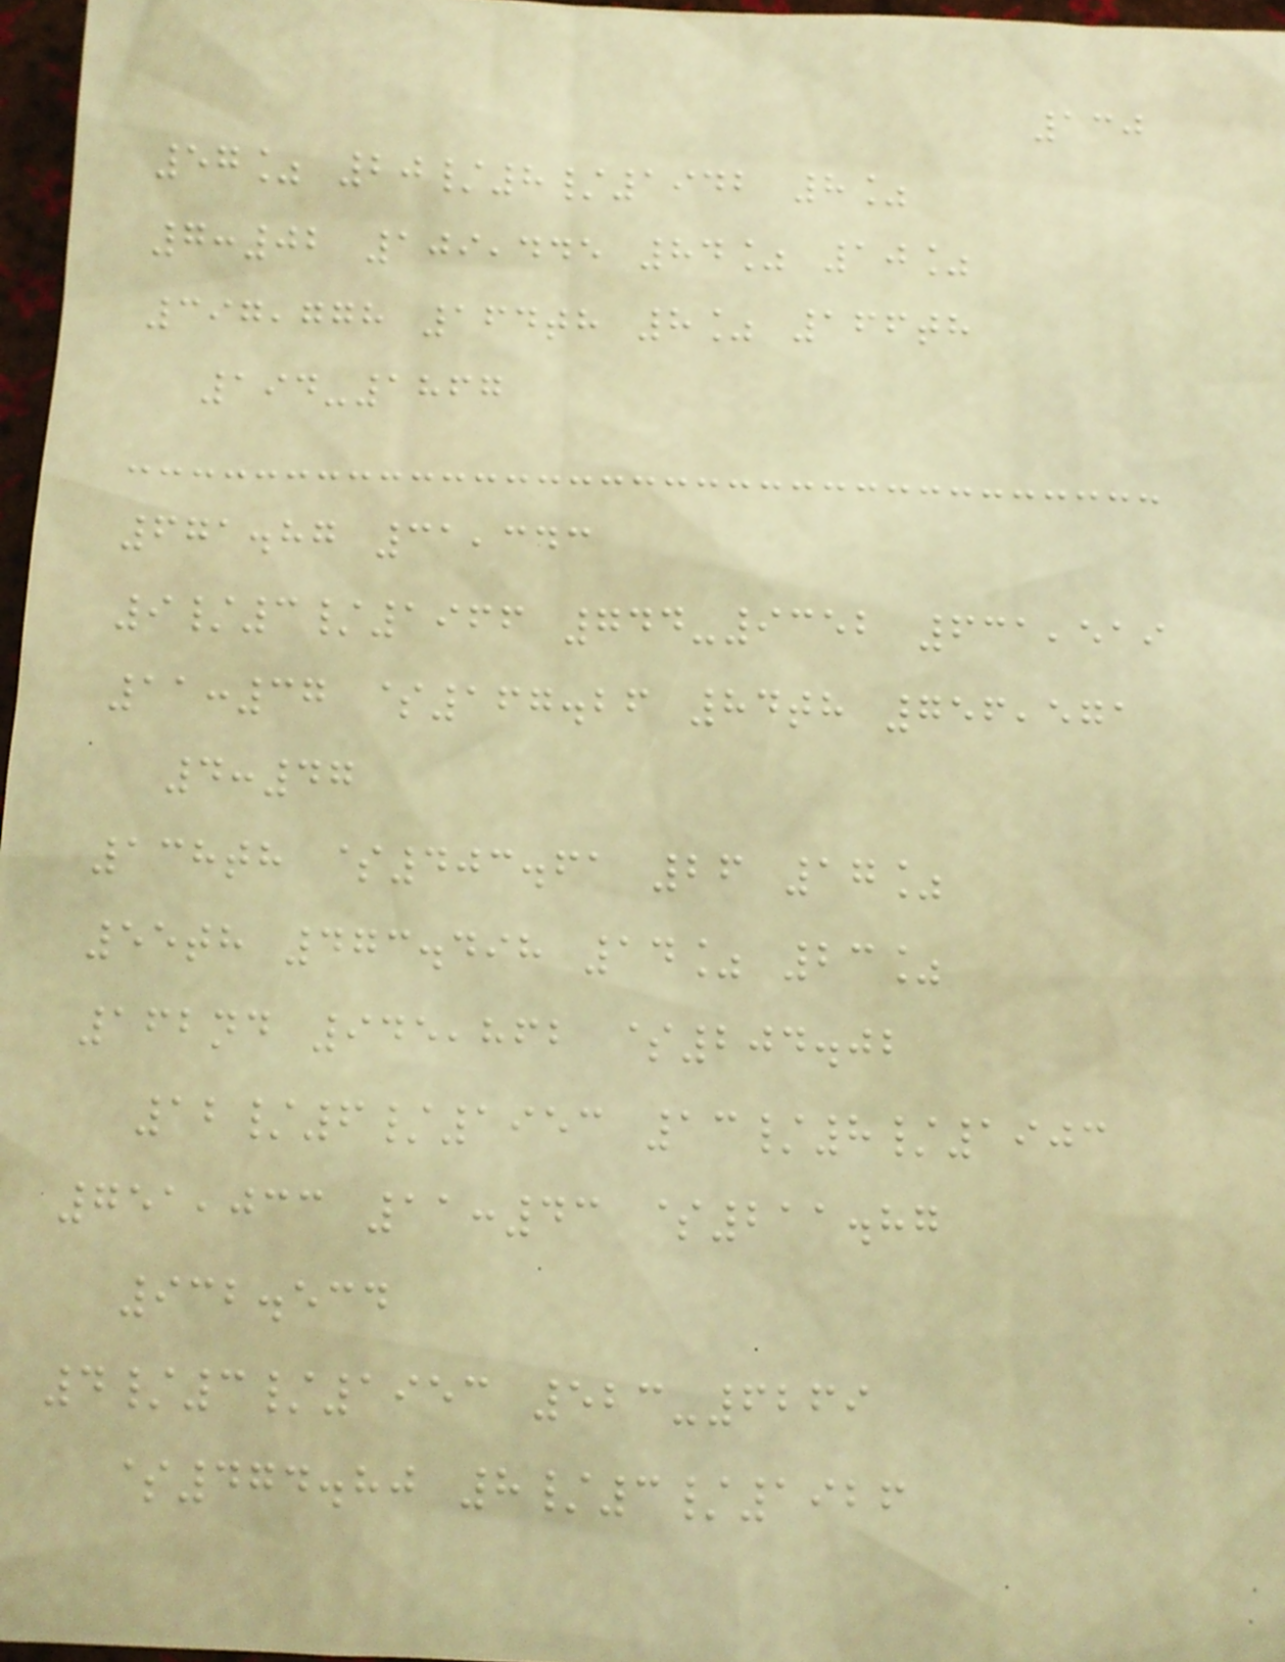130
57% 20/8/1942 8%
7:02 109,445 84% 10%
397,778 164th 8% 166th
194-1867
671.87 31,343
9/3/1966 744-9352 631,519
11:37 $167.26 84th 756,571
4:47
138th $403.61 26 17%
55th 473.498 14% 23%
162nd 945,862 $204.02
12/6/1953 13/8/1903
751,033 11:43 $211.87
932.534
4/3/1953 523-6269
$474.80 8/3/1926
